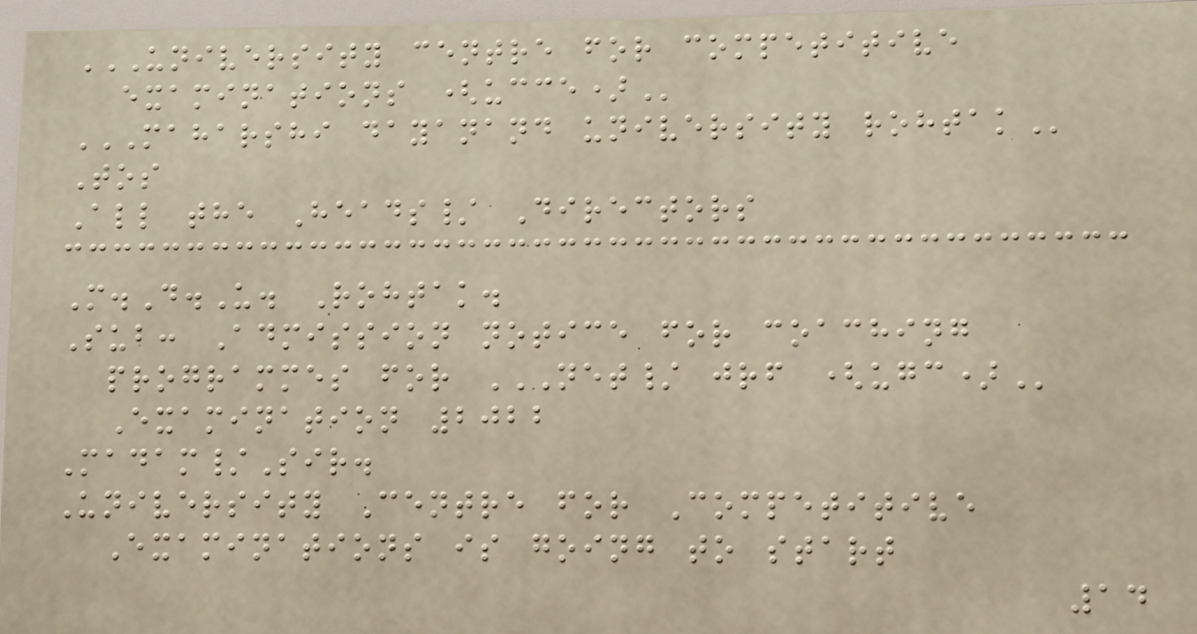UNIVERSITY CENTRE FOR COMPETITIVE
EXAMINATIONS (UCCE)
MAHARSHI DAYANAND UNIVERSITY ROHTAK
Tos
All the Heads/ Directors
M.D.U. Rohtak.
Sub: Admission notice for coaching
programmes for NET/ JRF (UGC)
Examination 2022
Madam/Sir.
University Centre for Competitive
Examinations is going to start
14
